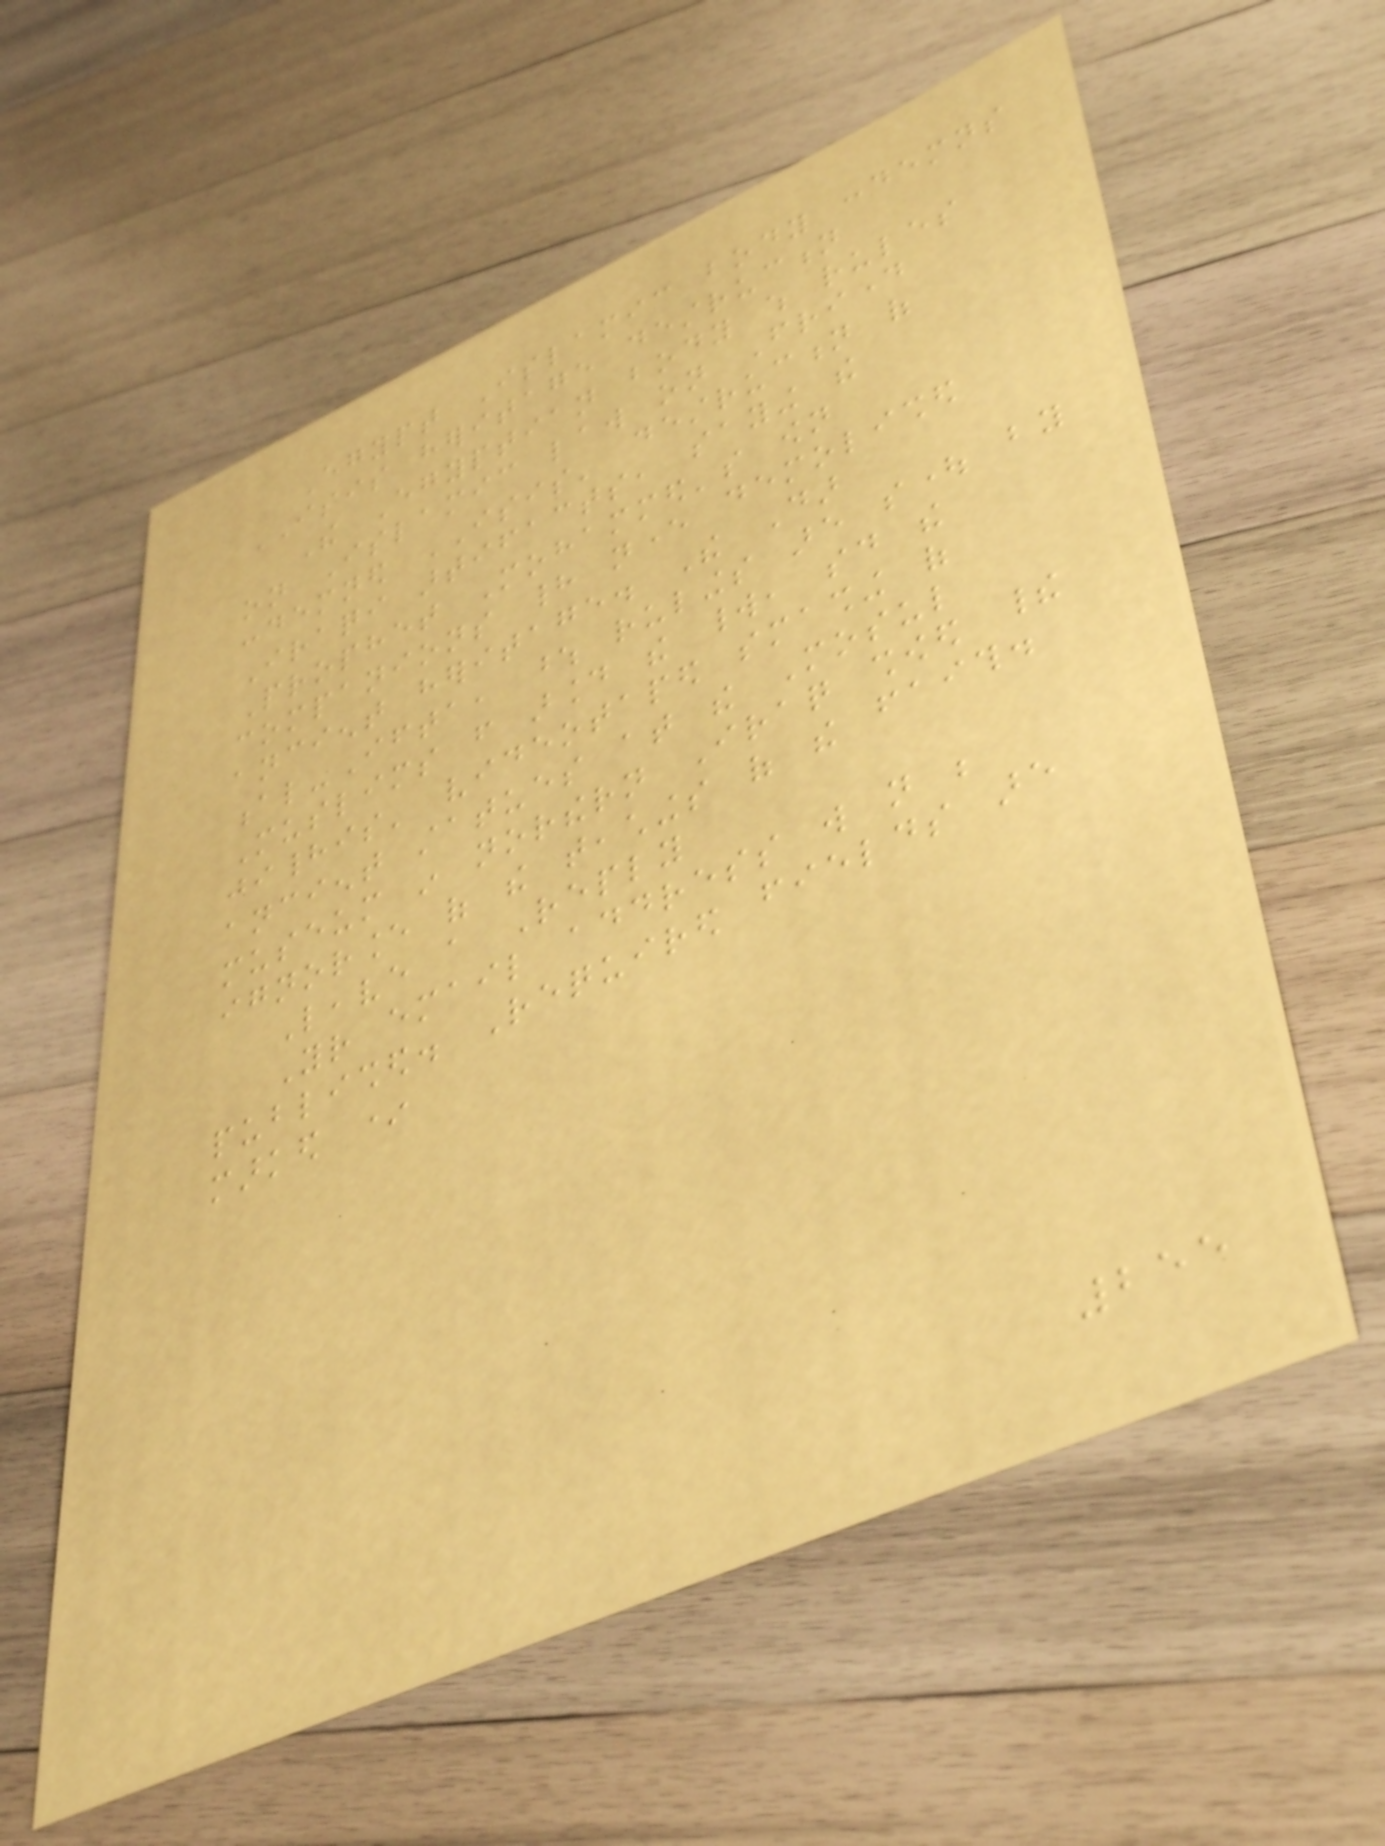Egypt Islamic body condemns
ISIS heritage destruction
The Egyptian body which rules
on Islamic law on Friday
condemned ISIS' destruction of
Iraqi artifacts, saying the
Prophet Mohammed's own
companions had never demolished
ancient heritage. The Dar
al-Ifta, whose rulings are sought by
Muslims from around the world, said the
jihadis' videotaped smashing of
ancient statues at the Mosul
museum in northern Iraq showed their
ignorance of the teachings of the faith.
Leave a Reply
Your email address will not be
published. Required fields are
marked *
255
